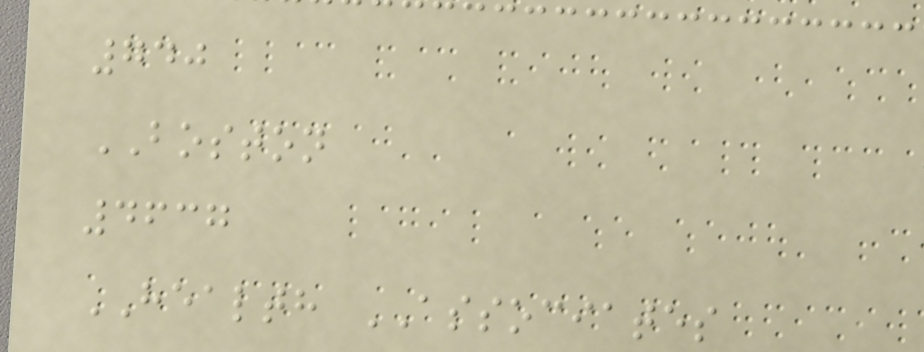740
BOSTON
4637
HEALTH ASSOCIATES
